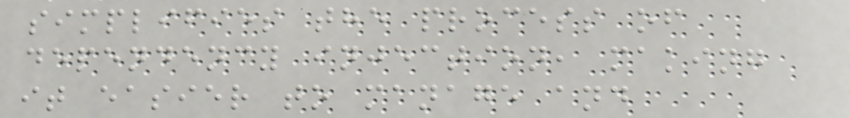simplifies the process of
dependency injection, making
it easier to manage and
